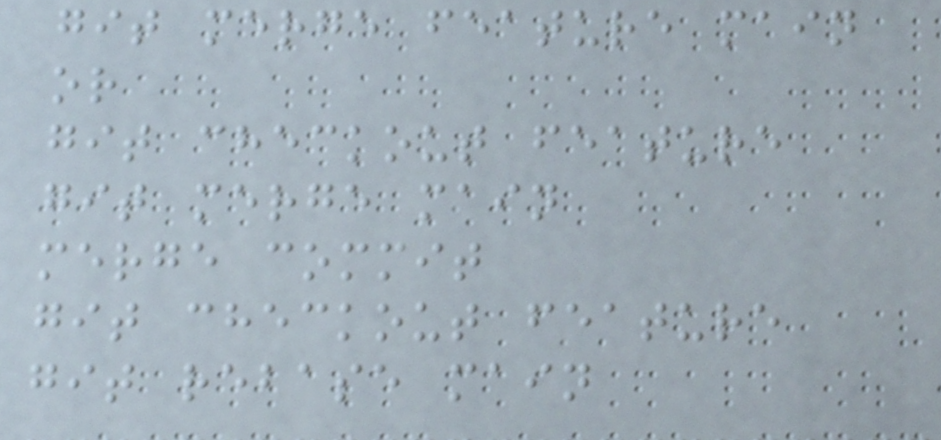git merge feature main
or
git checkout feature
git merge main
merge commit
git checkout feature
git rebase main
